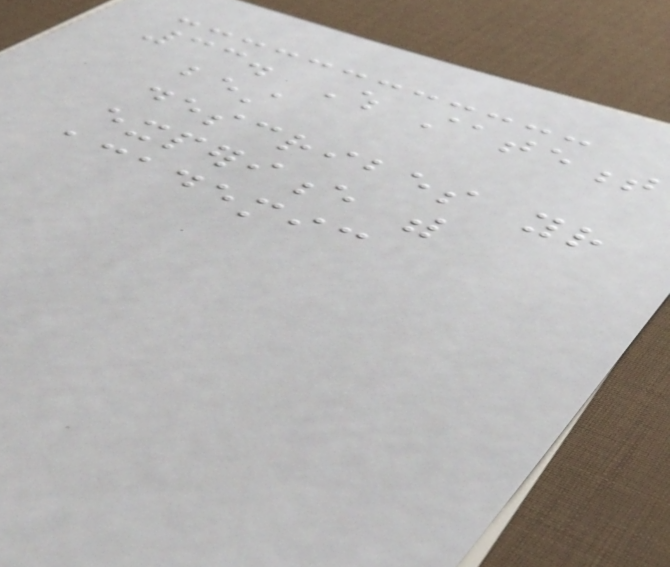33. Which statement
best
describes your
experience with
academic
